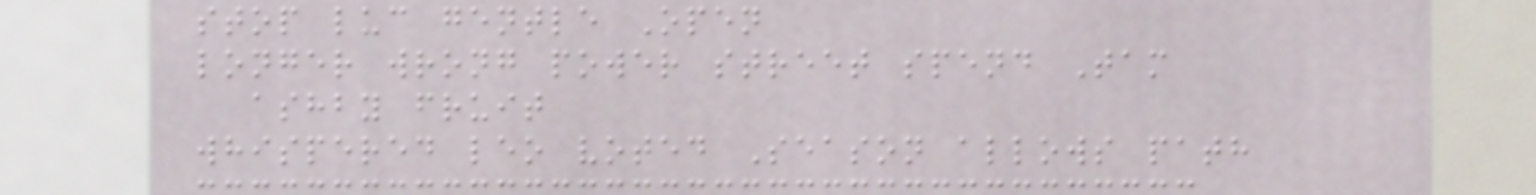stop luc gentle Open
longer wrong power street spend Tam
ashby fruit
whispered leo voted Season allows path
